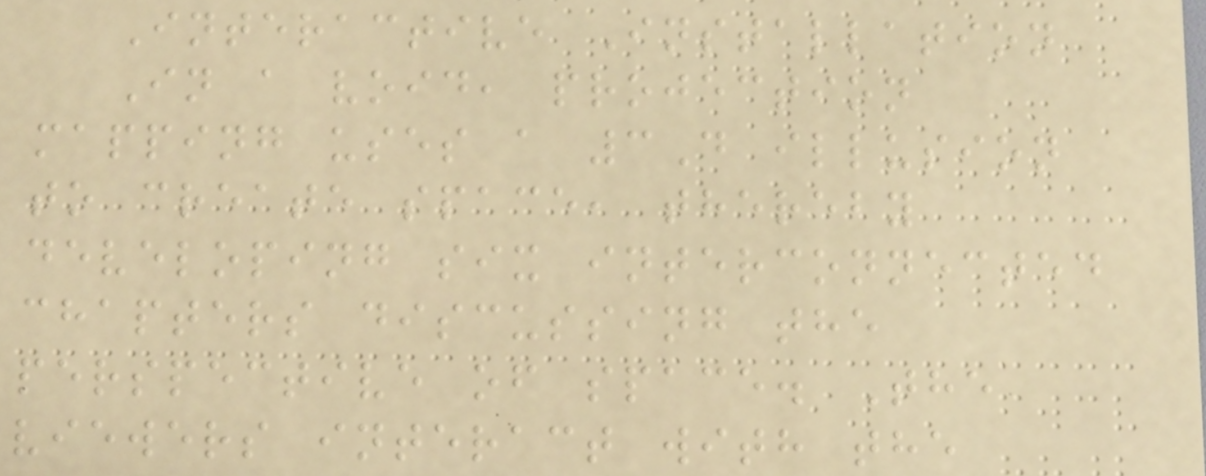Interactive Installation
In a void, projection
mapping uses a 3D illusion
to create space, thereby
developing six interconnected
chapters discussing the
perspective of space. The
viewers interact with the
